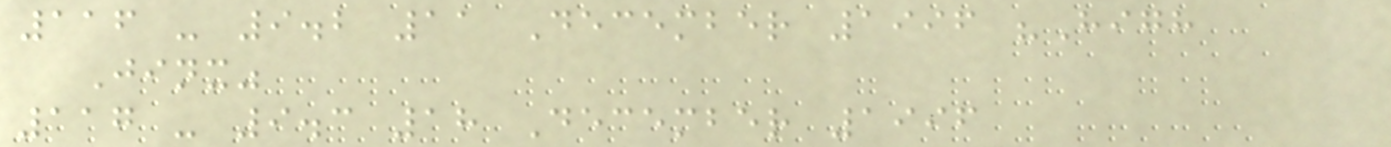116 - 9.2 11 December 1996 "High
Jinx"
117 - 9.3 18 December 1996
